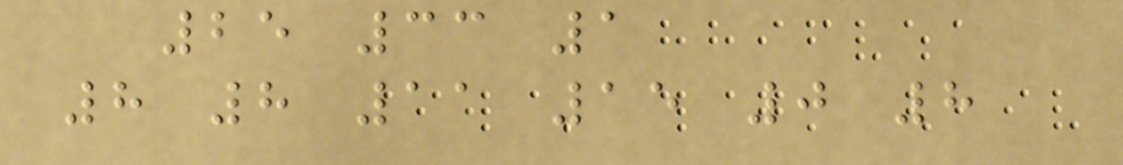25 33 1
8 8 11 15 0 8
